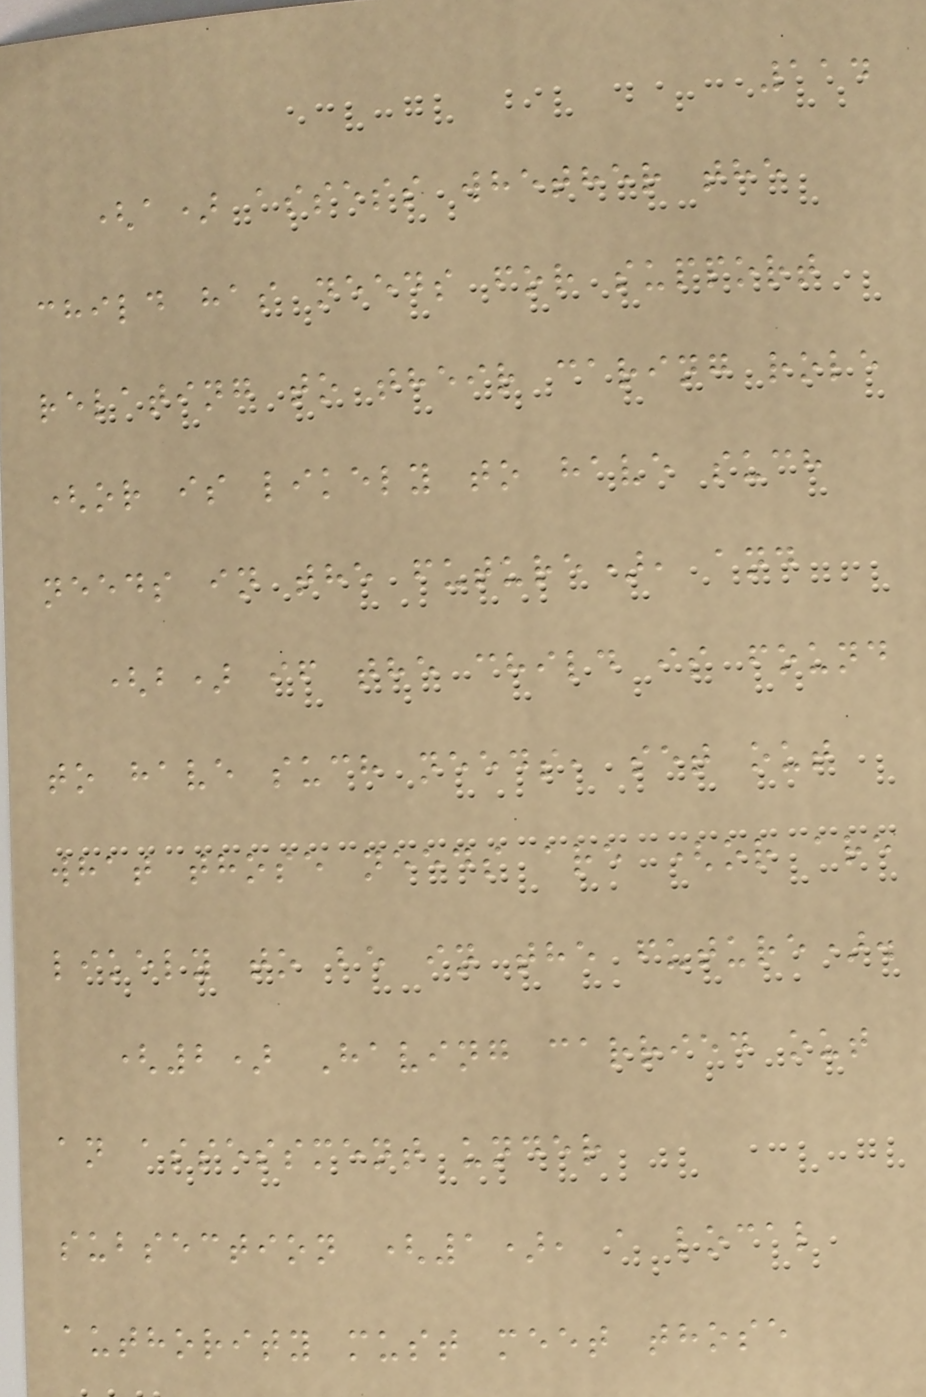114
(a) assess whether the
child has needs for support
relating to their caring role
(or is likely to have such
needs in the future), and
(b) if the child is found
to have such needs, set out
what those needs are (or are
likely to be in the future).
(2) Having carried out
an assessment under
subsection (1), a local
authority must meet those
